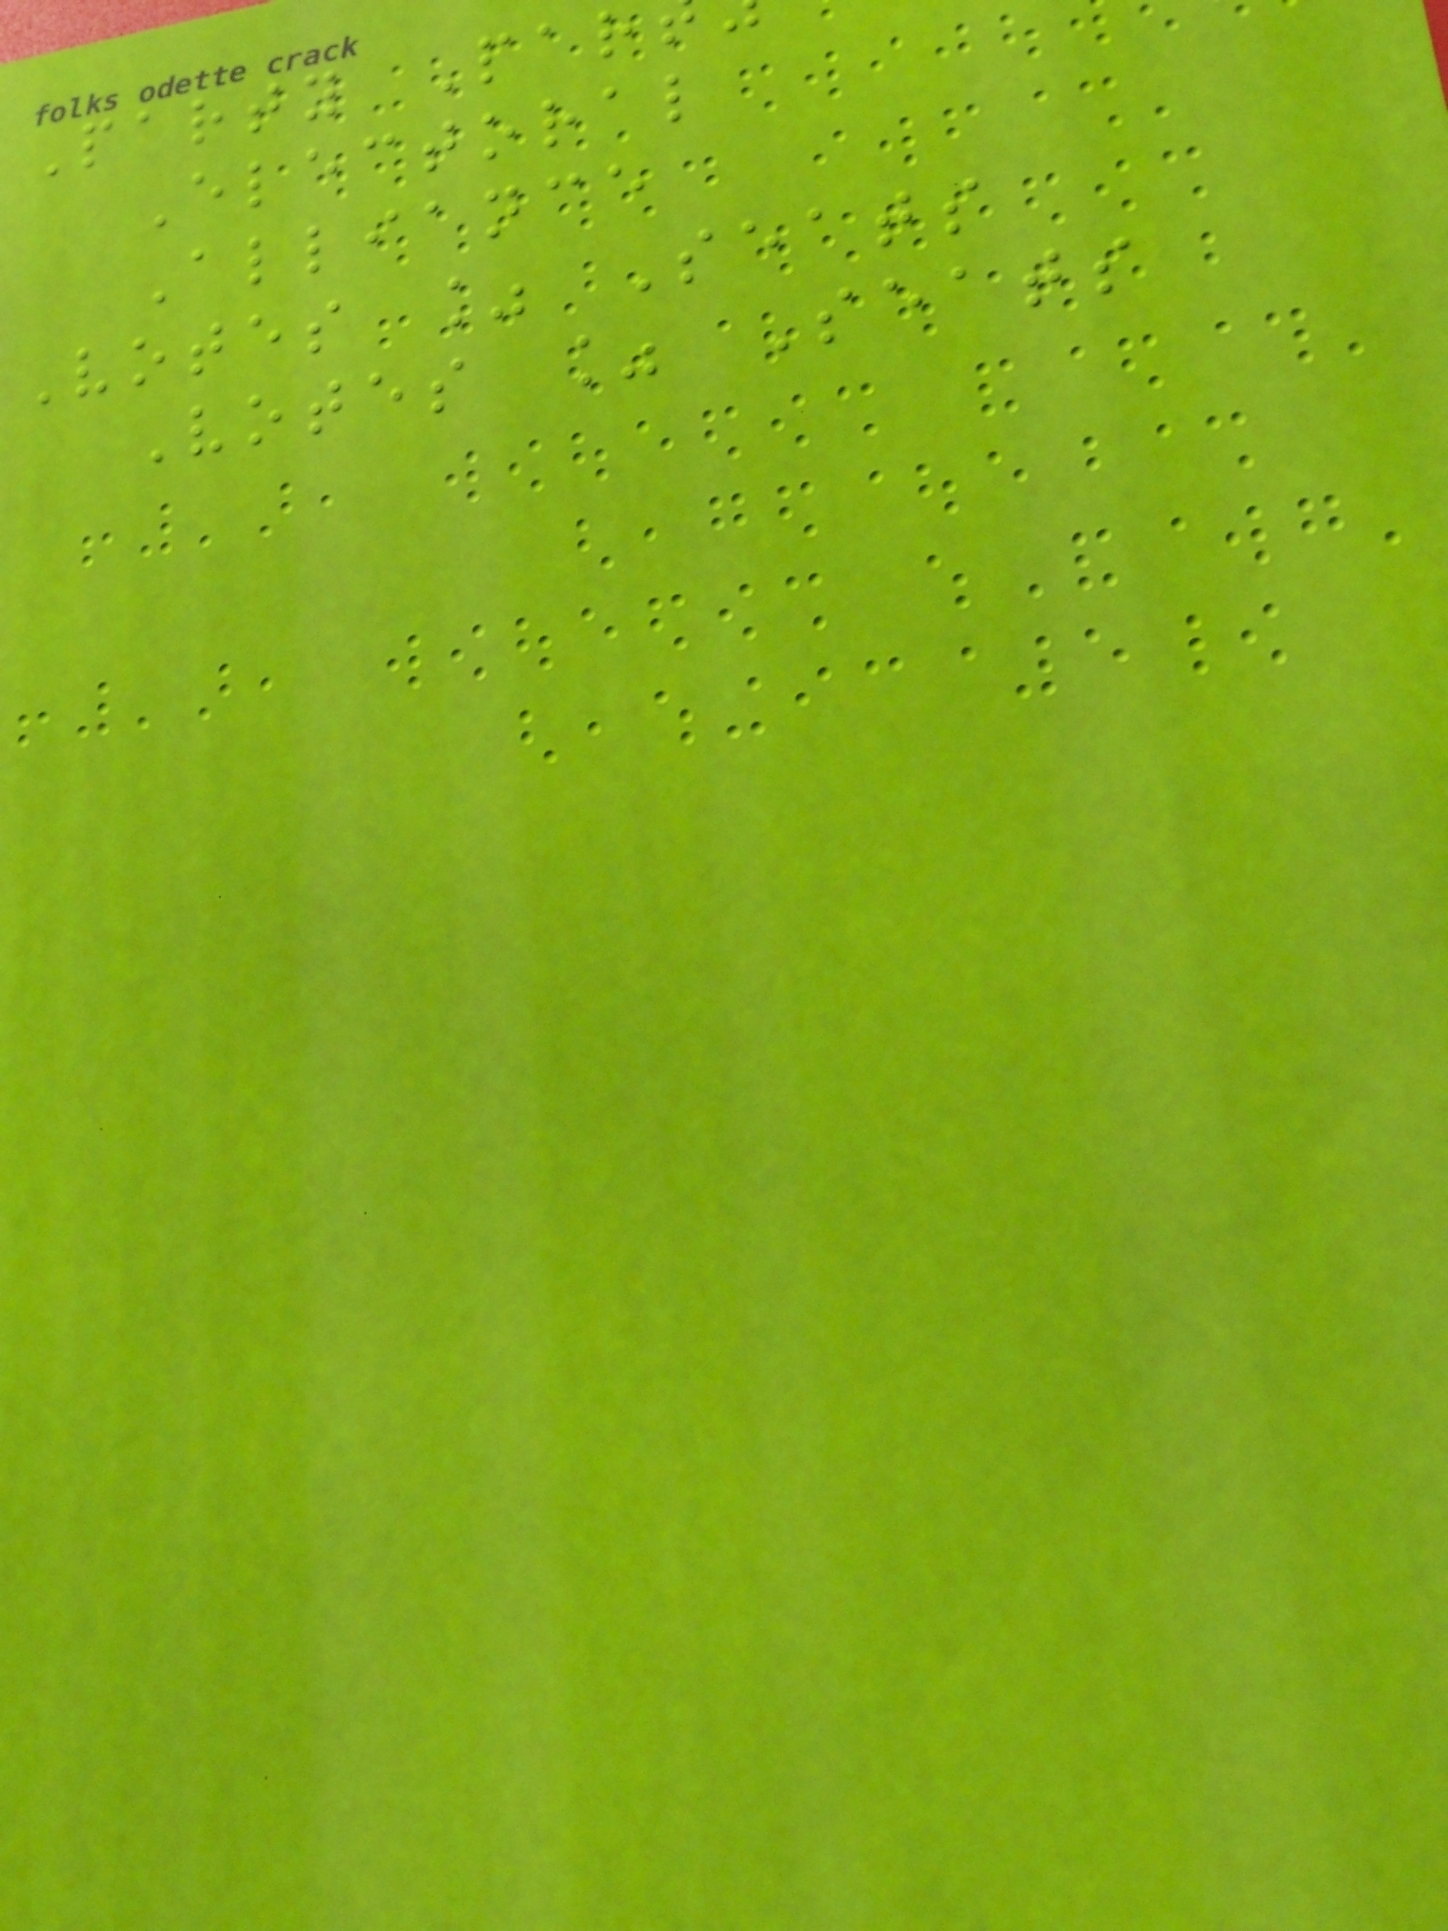Party Par
Electoral
Alliance
Votes % Seats
Votes % Seats
